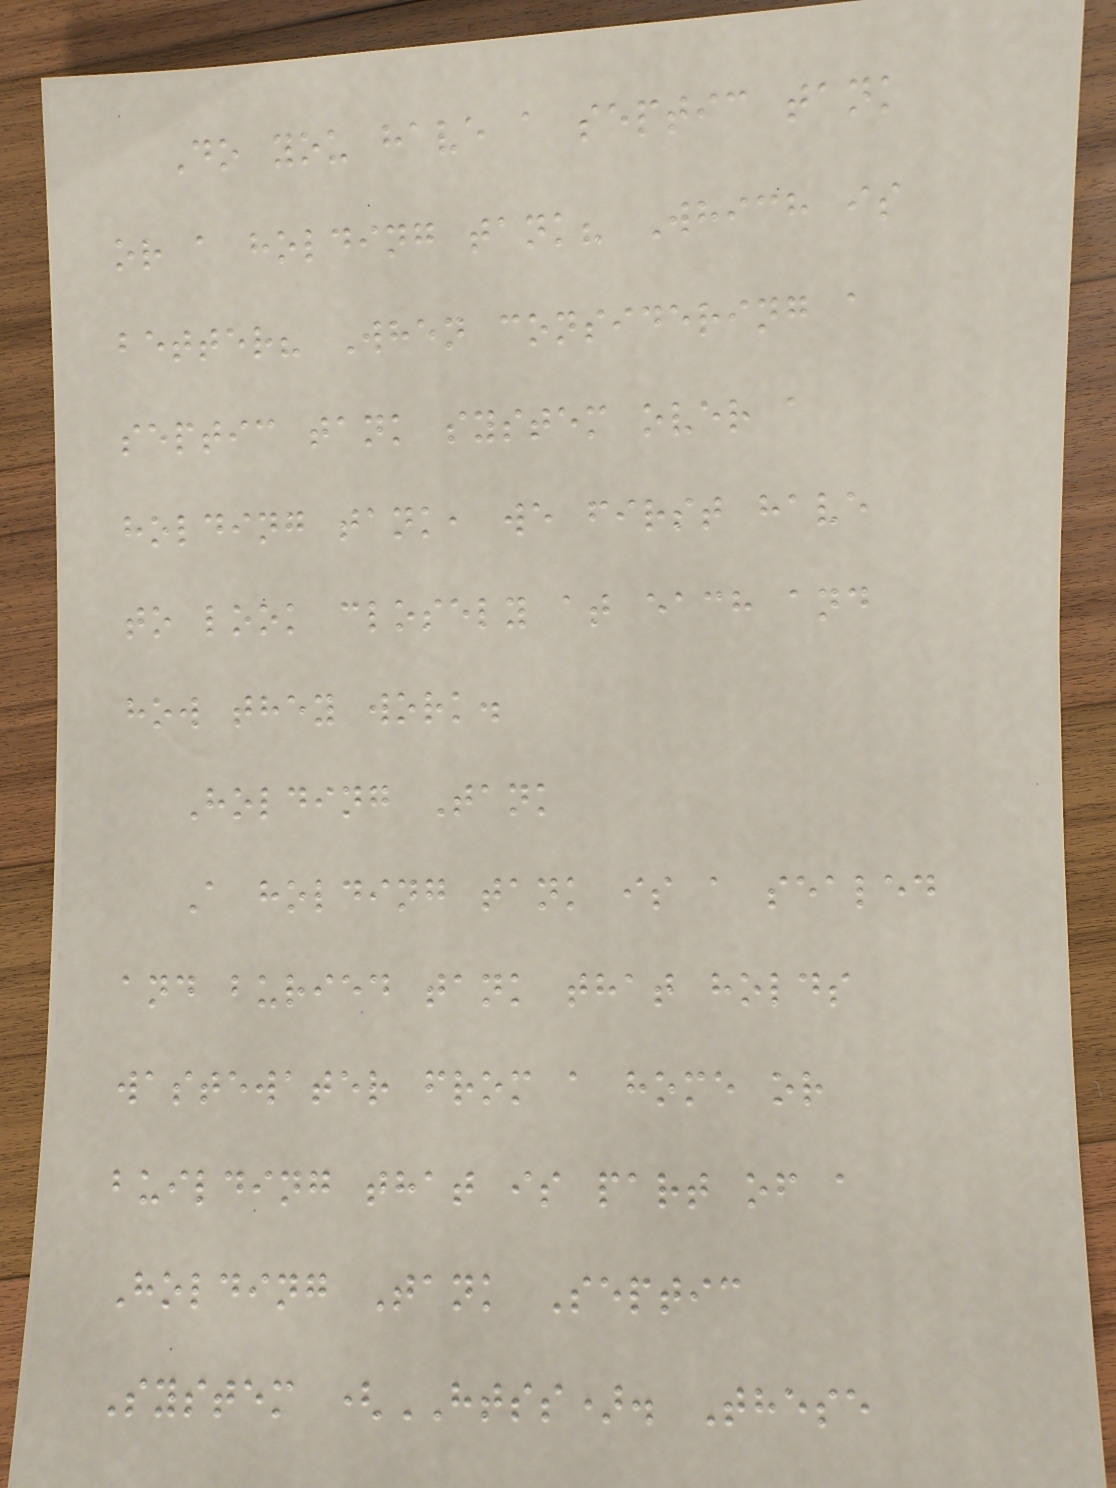Do you have a septic tank
or a holding tank? Which is
better? When considering a
septic tank system over a
holding tank, we first have
to look closely at each and
how they work.
Holding Tank
A holding tank is a sealed
and buried tank that holds
wastewater from a home or
building that is part of a
Holding Tank Septic
System (HTSS). These
